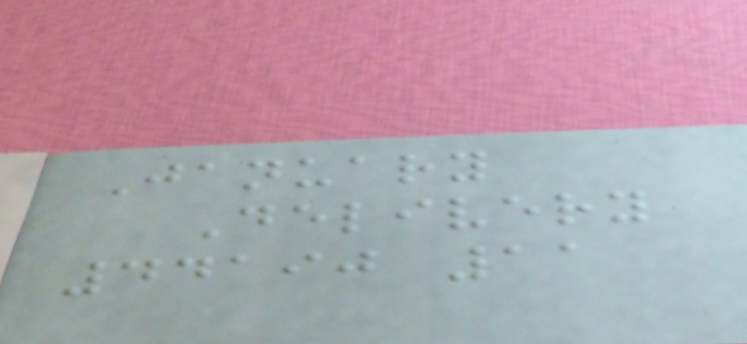January
Delivery
44190 11
